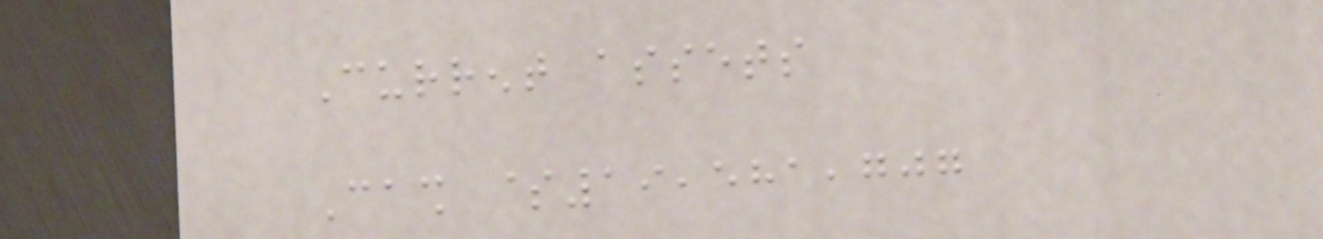Current assets
Cash $19,581,707
